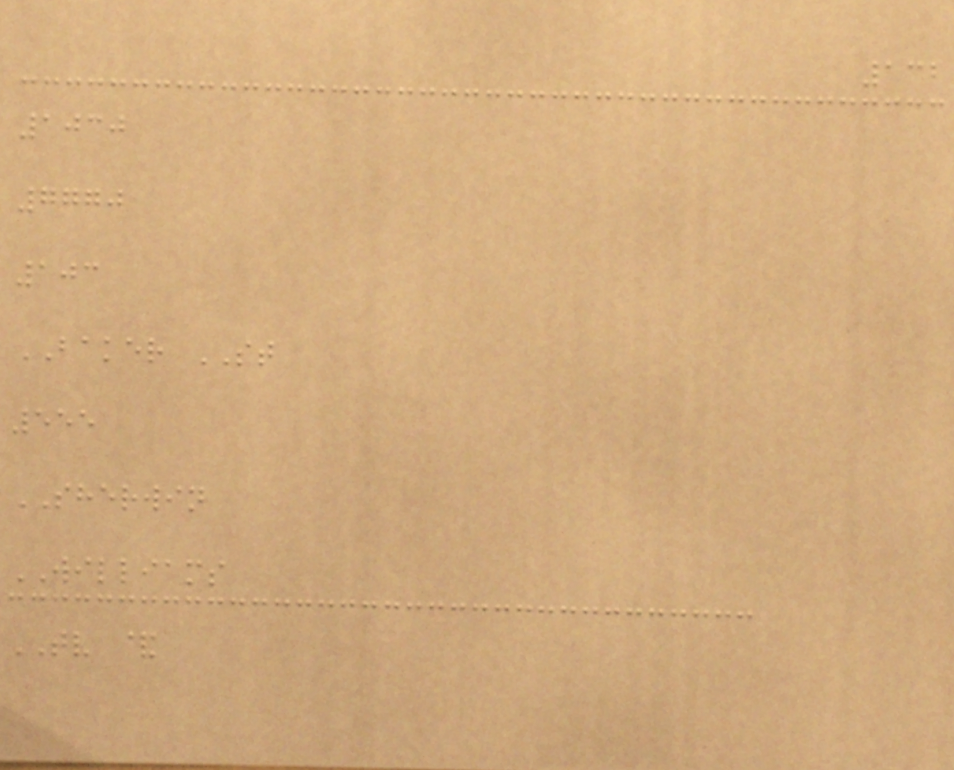132
1030
7770
103
BAKER ST
555
SHERWIN
WILLIAMS
TV &
